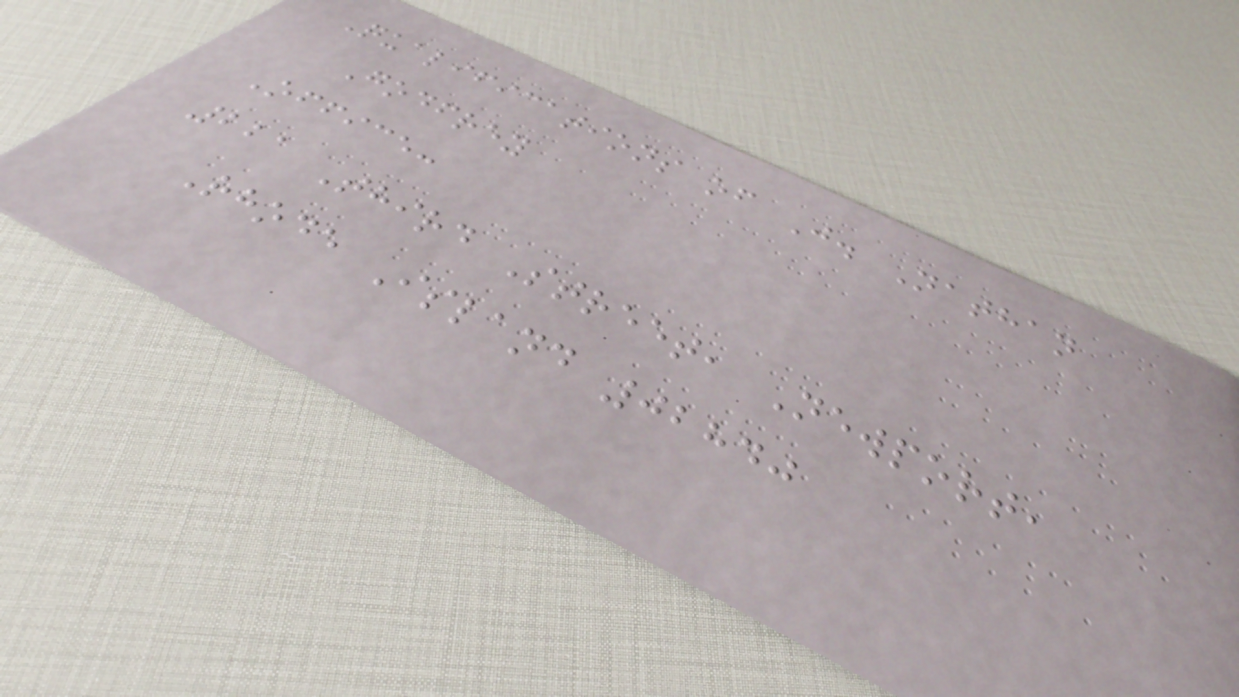Qualifications of J. Nathan
Godfrey
Office:
221 Third Street, Newport,
Rhode Island 02840
